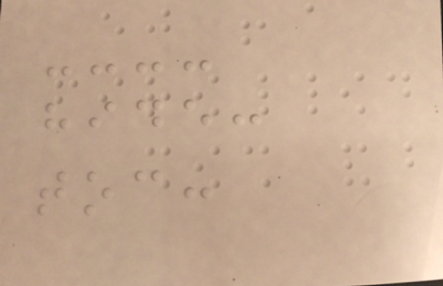hide:
toc:
